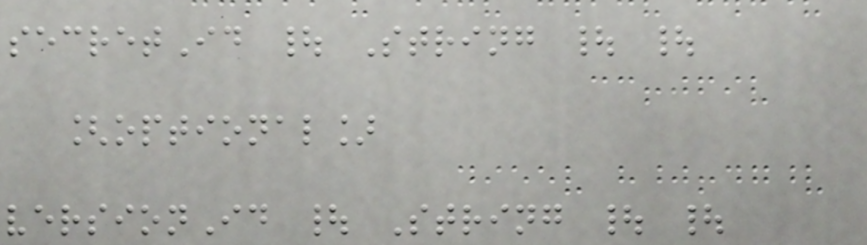secretId | String | |
[optional]
versionId | String | |
